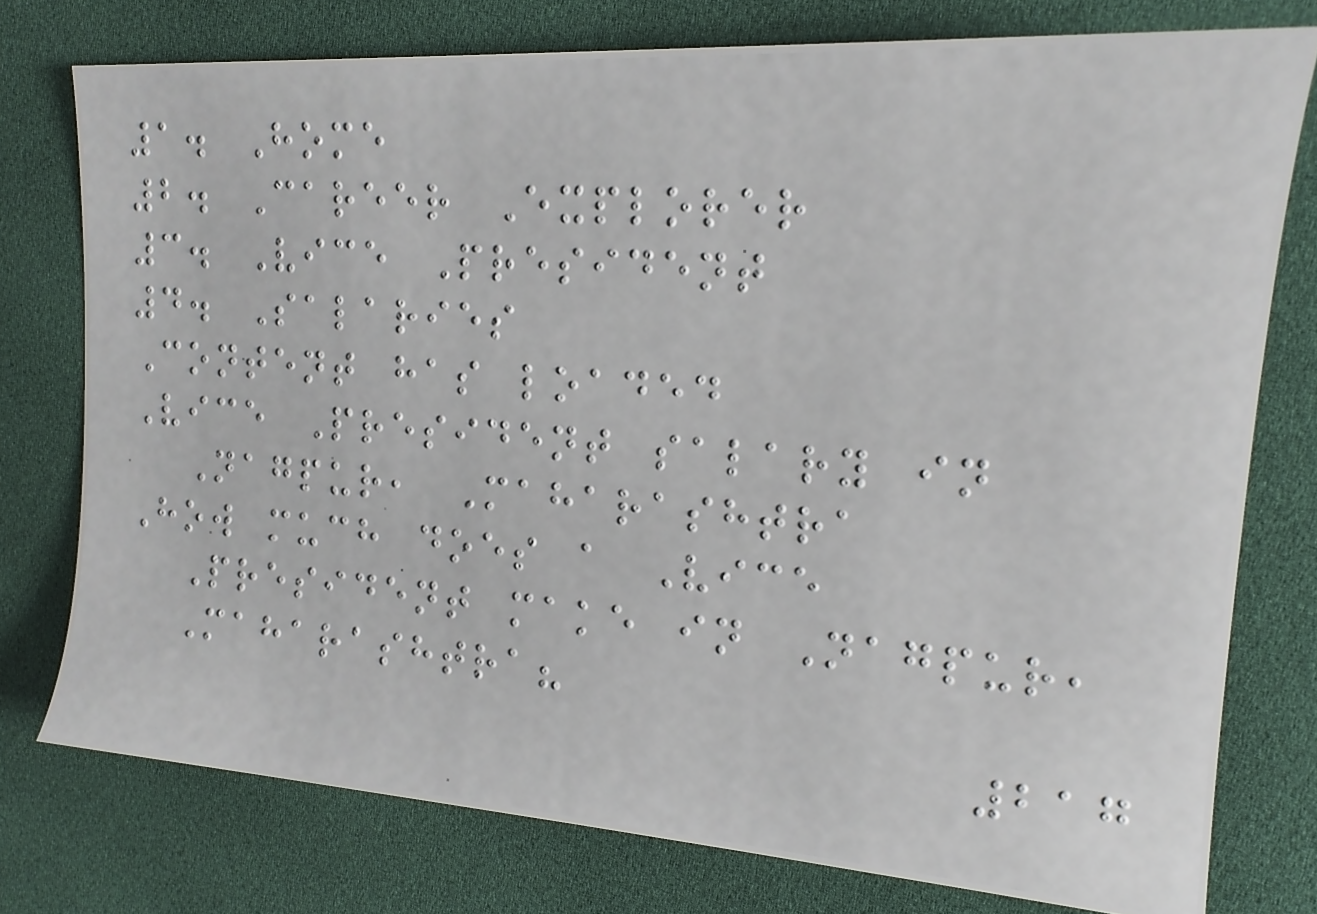1. Home
2. Career Explorer
3. Vice President
4. Salaries
Content has loaded
Vice President salary in
Nagpur, Maharashtra
How much does a Vice
President make in Nagpur,
Maharashtra?
217
